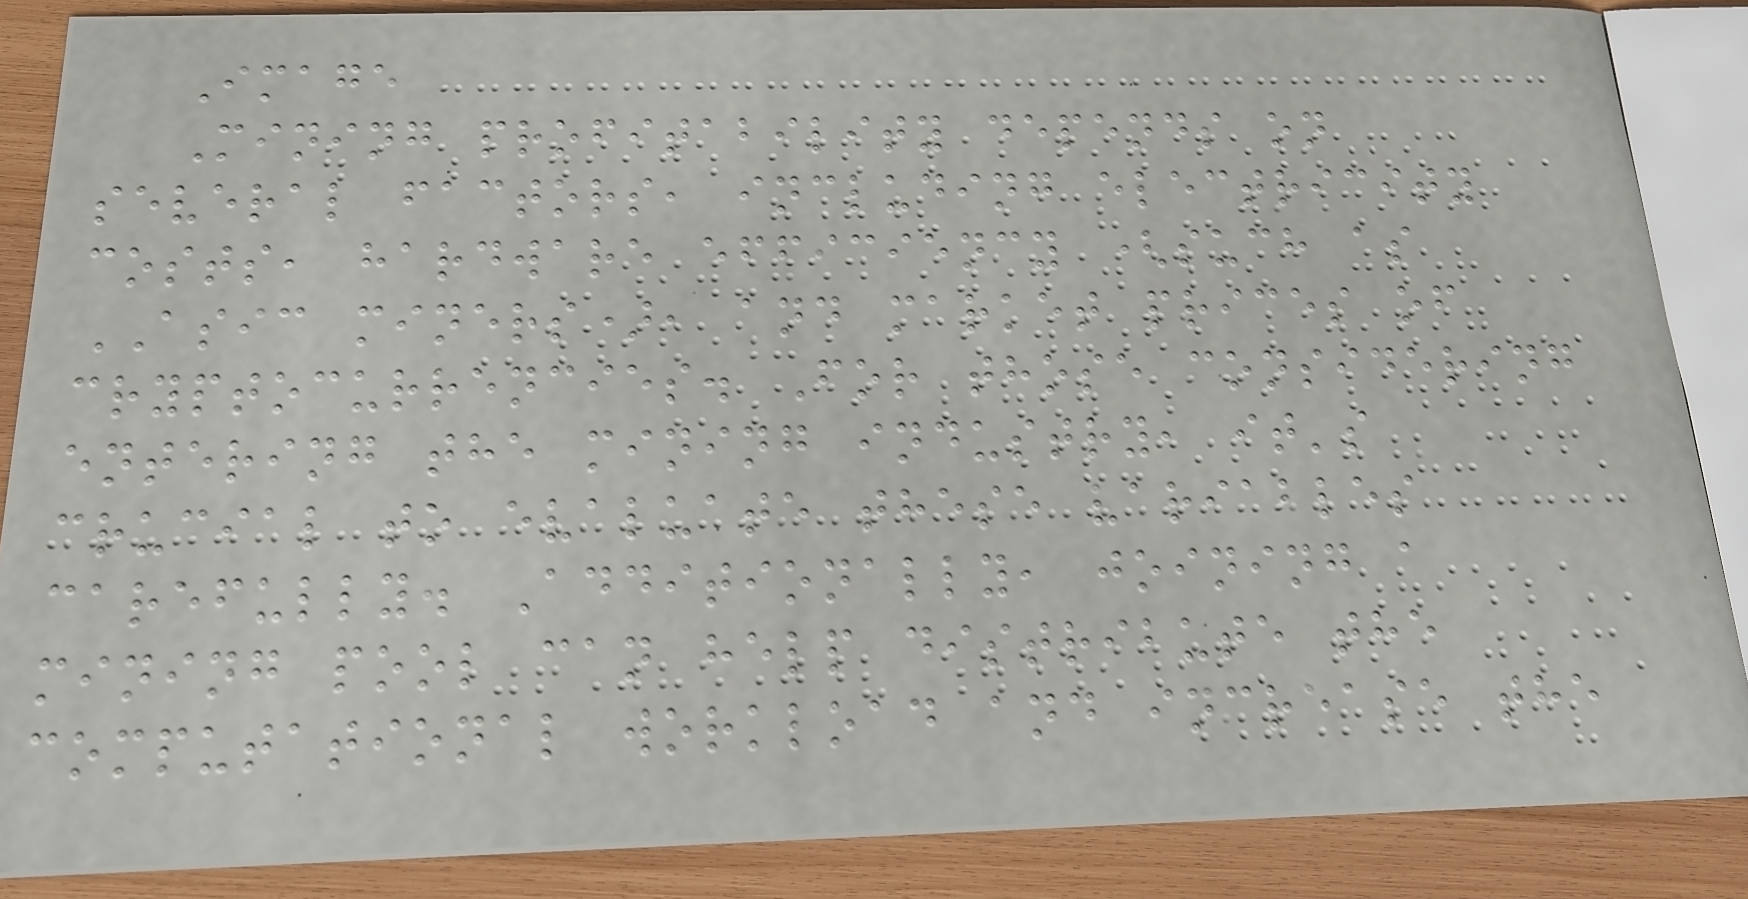Image
Mining profitability depends on
several factors, including electricity
costs, hardware efficiency (such as
ASIC miners), and market prices of
cryptocurrencies. For those considering
entering the mining industry, it's
crucial to evaluate these variables
carefully. Additionally, joining a
mining pool can help distribute the
computational workload and increase the
